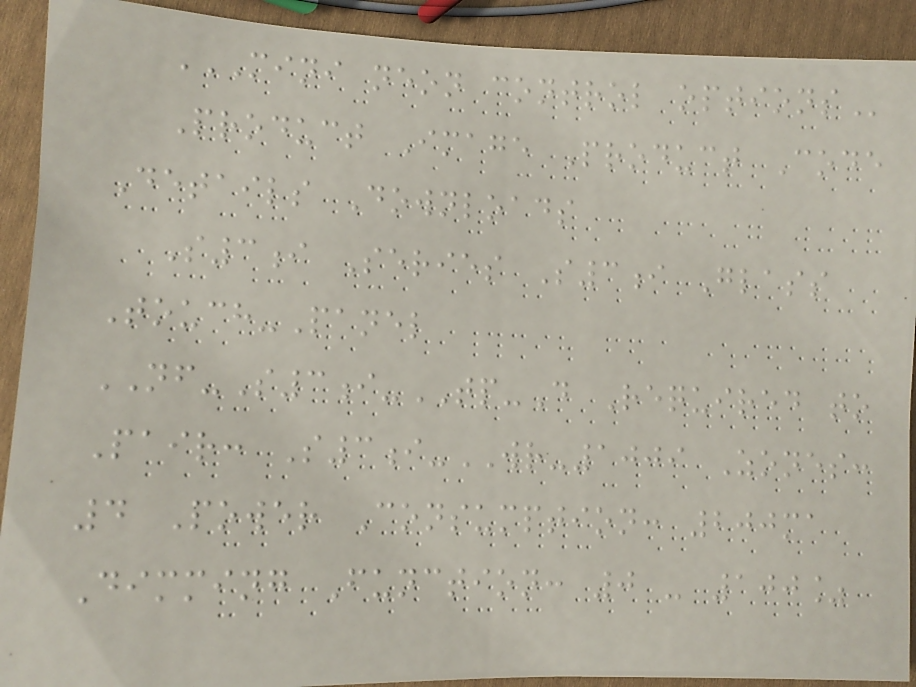MINI NEON CONTROL OPTIONS
Product Image Product Code
Details Downloads
S3i Series S3i Glass
Touch-Panel
NF-S3i-TP-D Required to
Pair: S3i-WR-1009 Zones:
4 Power Consumption: 200ma
Dimming Function: 0 - 100%
